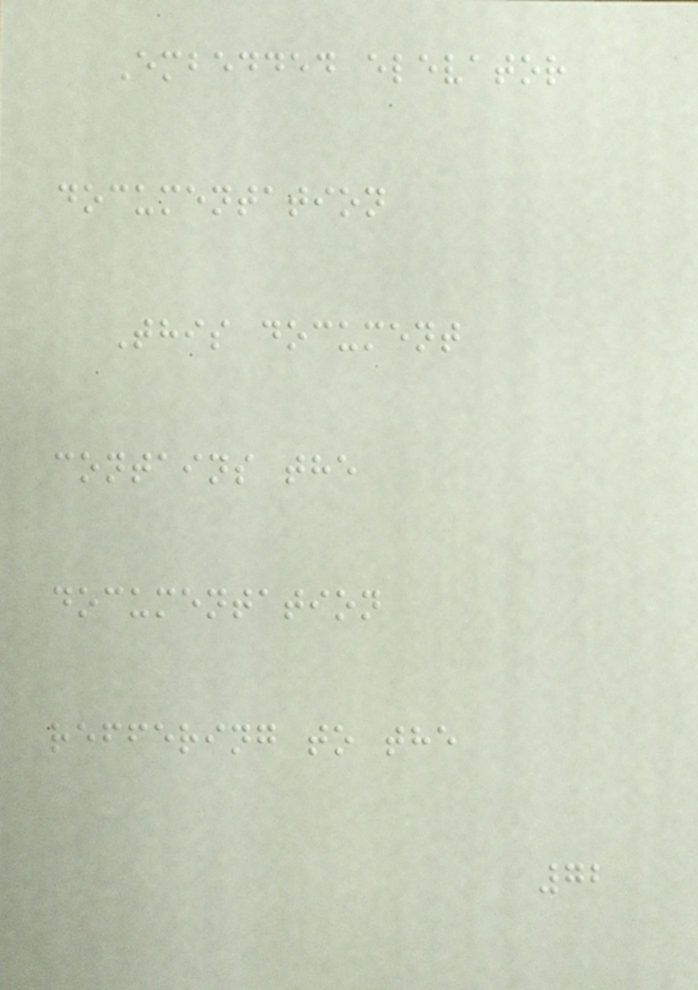Embedded elevator
documentation
This document
contains the
documentation
reffering to the
72
